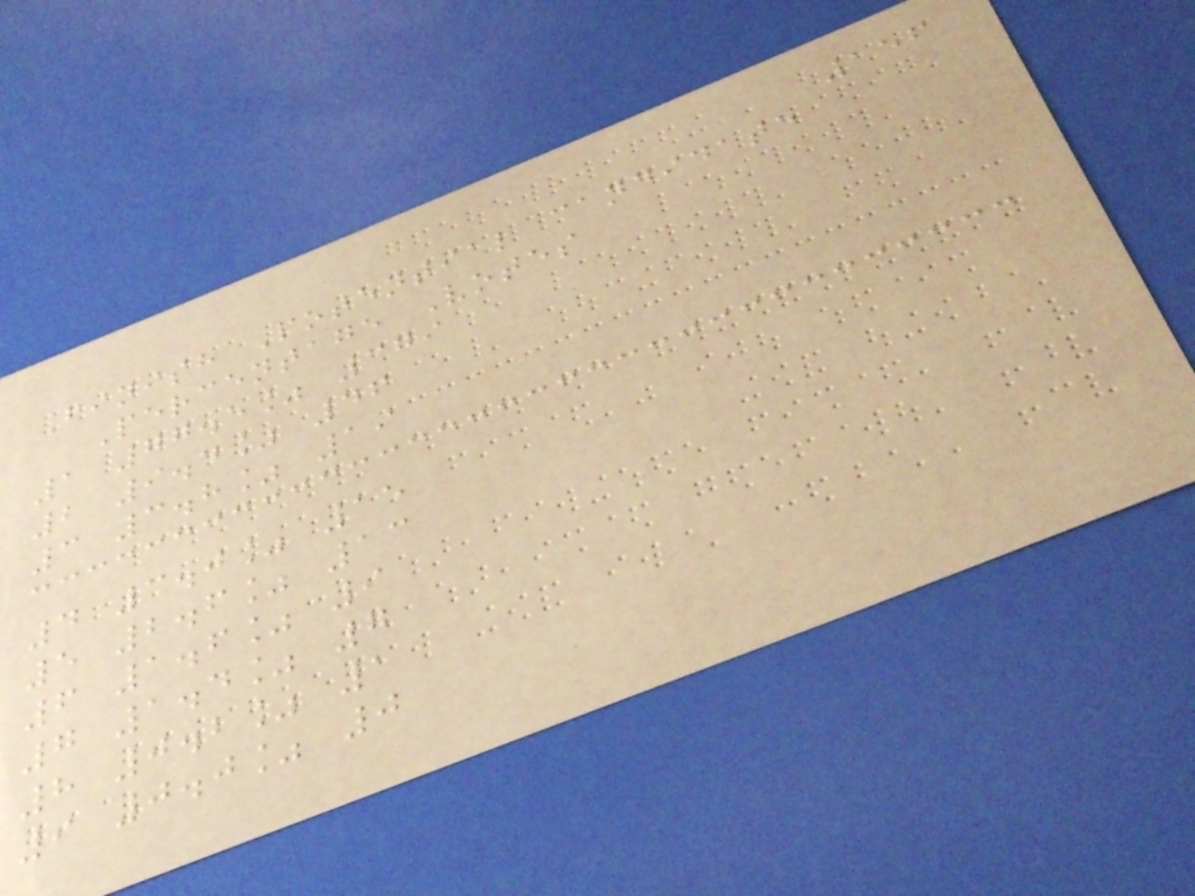156
Finish Potential candidate
Percentage Votes
1 77.5% 379
2 9.4% 46
3 3.8% 19
4 3.0% 15
5 2.6% 13
6 1.6% 9
7 1.4% 7
8 0.2% 1
9 0.0% 0
